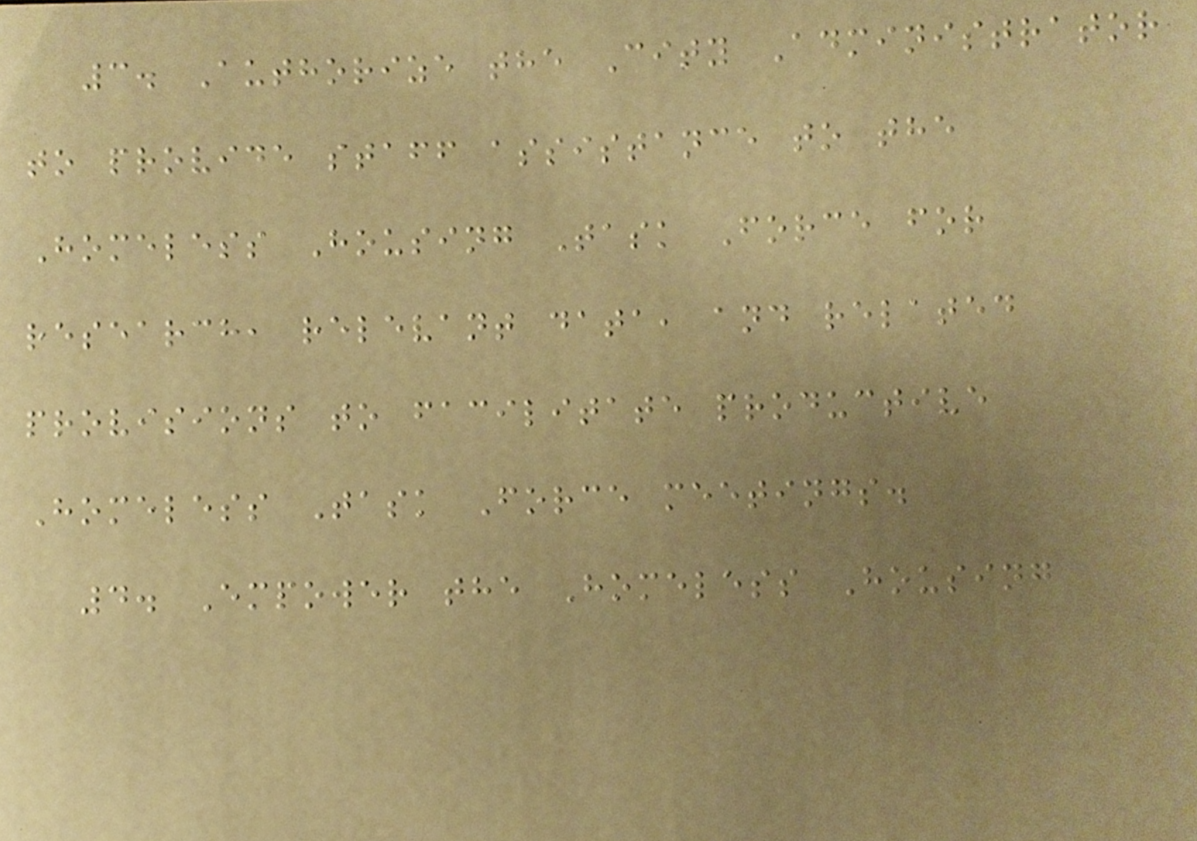3. Authorize the City Administrator
to provide staff assistance to the
Homeless Housing Task Force for
research, relevant data, and related
provisions to facilitate productive
Homeless Task Force meetings.
4. Empower the Homeless Housing
